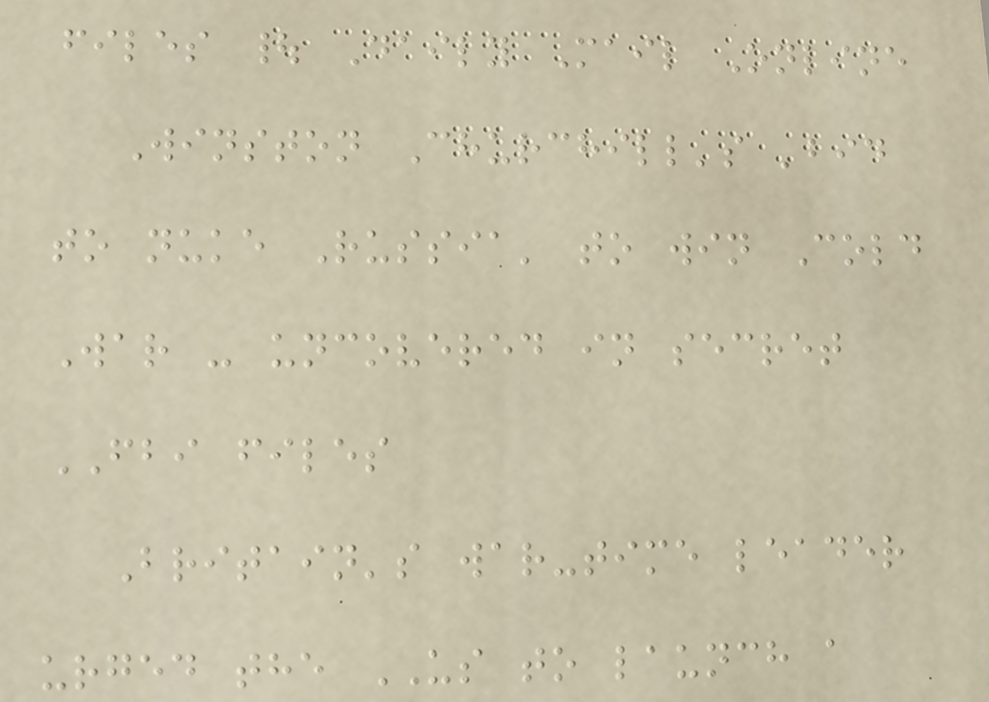files | Daily Mail Online
Winston Churchill's 'bid
to nuke Russia' to win Cold
War - uncovered in secret
FBI files
Britain's war-time leader
urged the US to launch a
